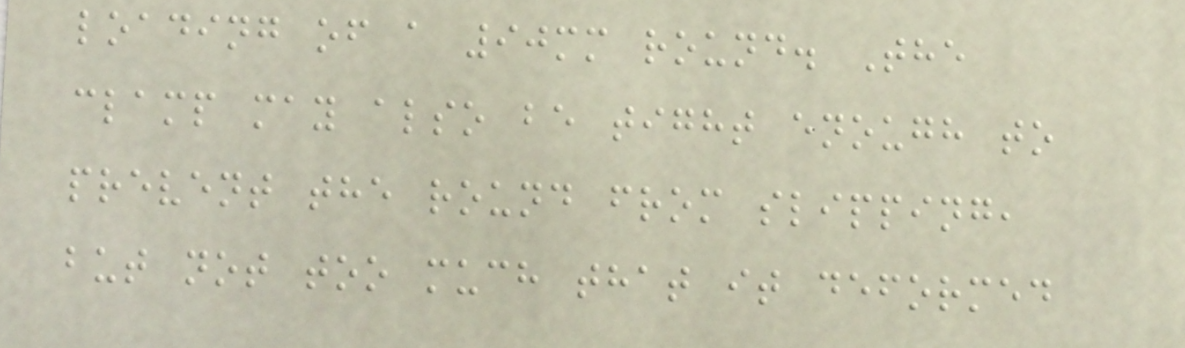loading of a 90mm round. The
clamp may also be tight enough to
prevent the round from slipping,
but not too much that it deformed
